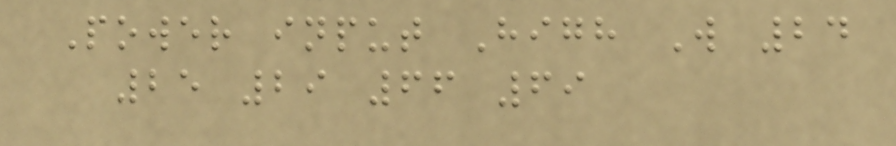Power input High W 24
25 29 66 69
